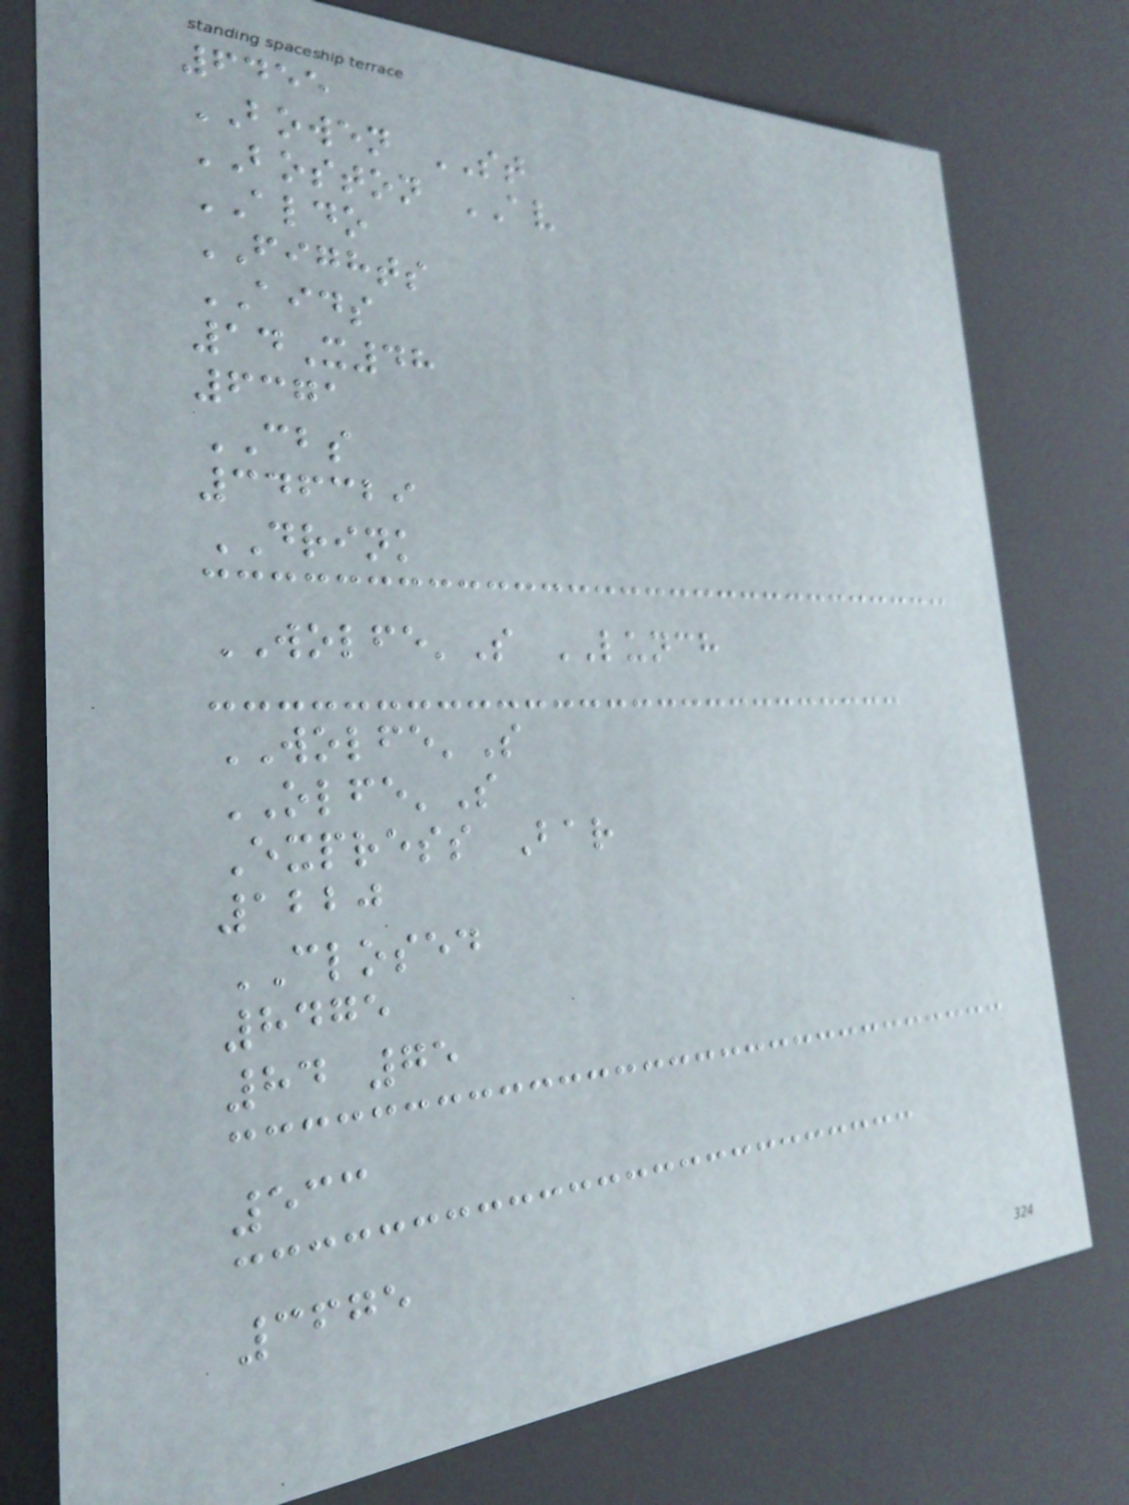6455
BOWEN ST
BOSTON AV
ALDO
FIGHTS
AIDS
14X48
6371
CBS
346329
DRINK
WOLFE'S LUNCH
WOLFE'S
OLFE'S
Express Bar
1220
CLOSED
8475
84 75
533
3675
